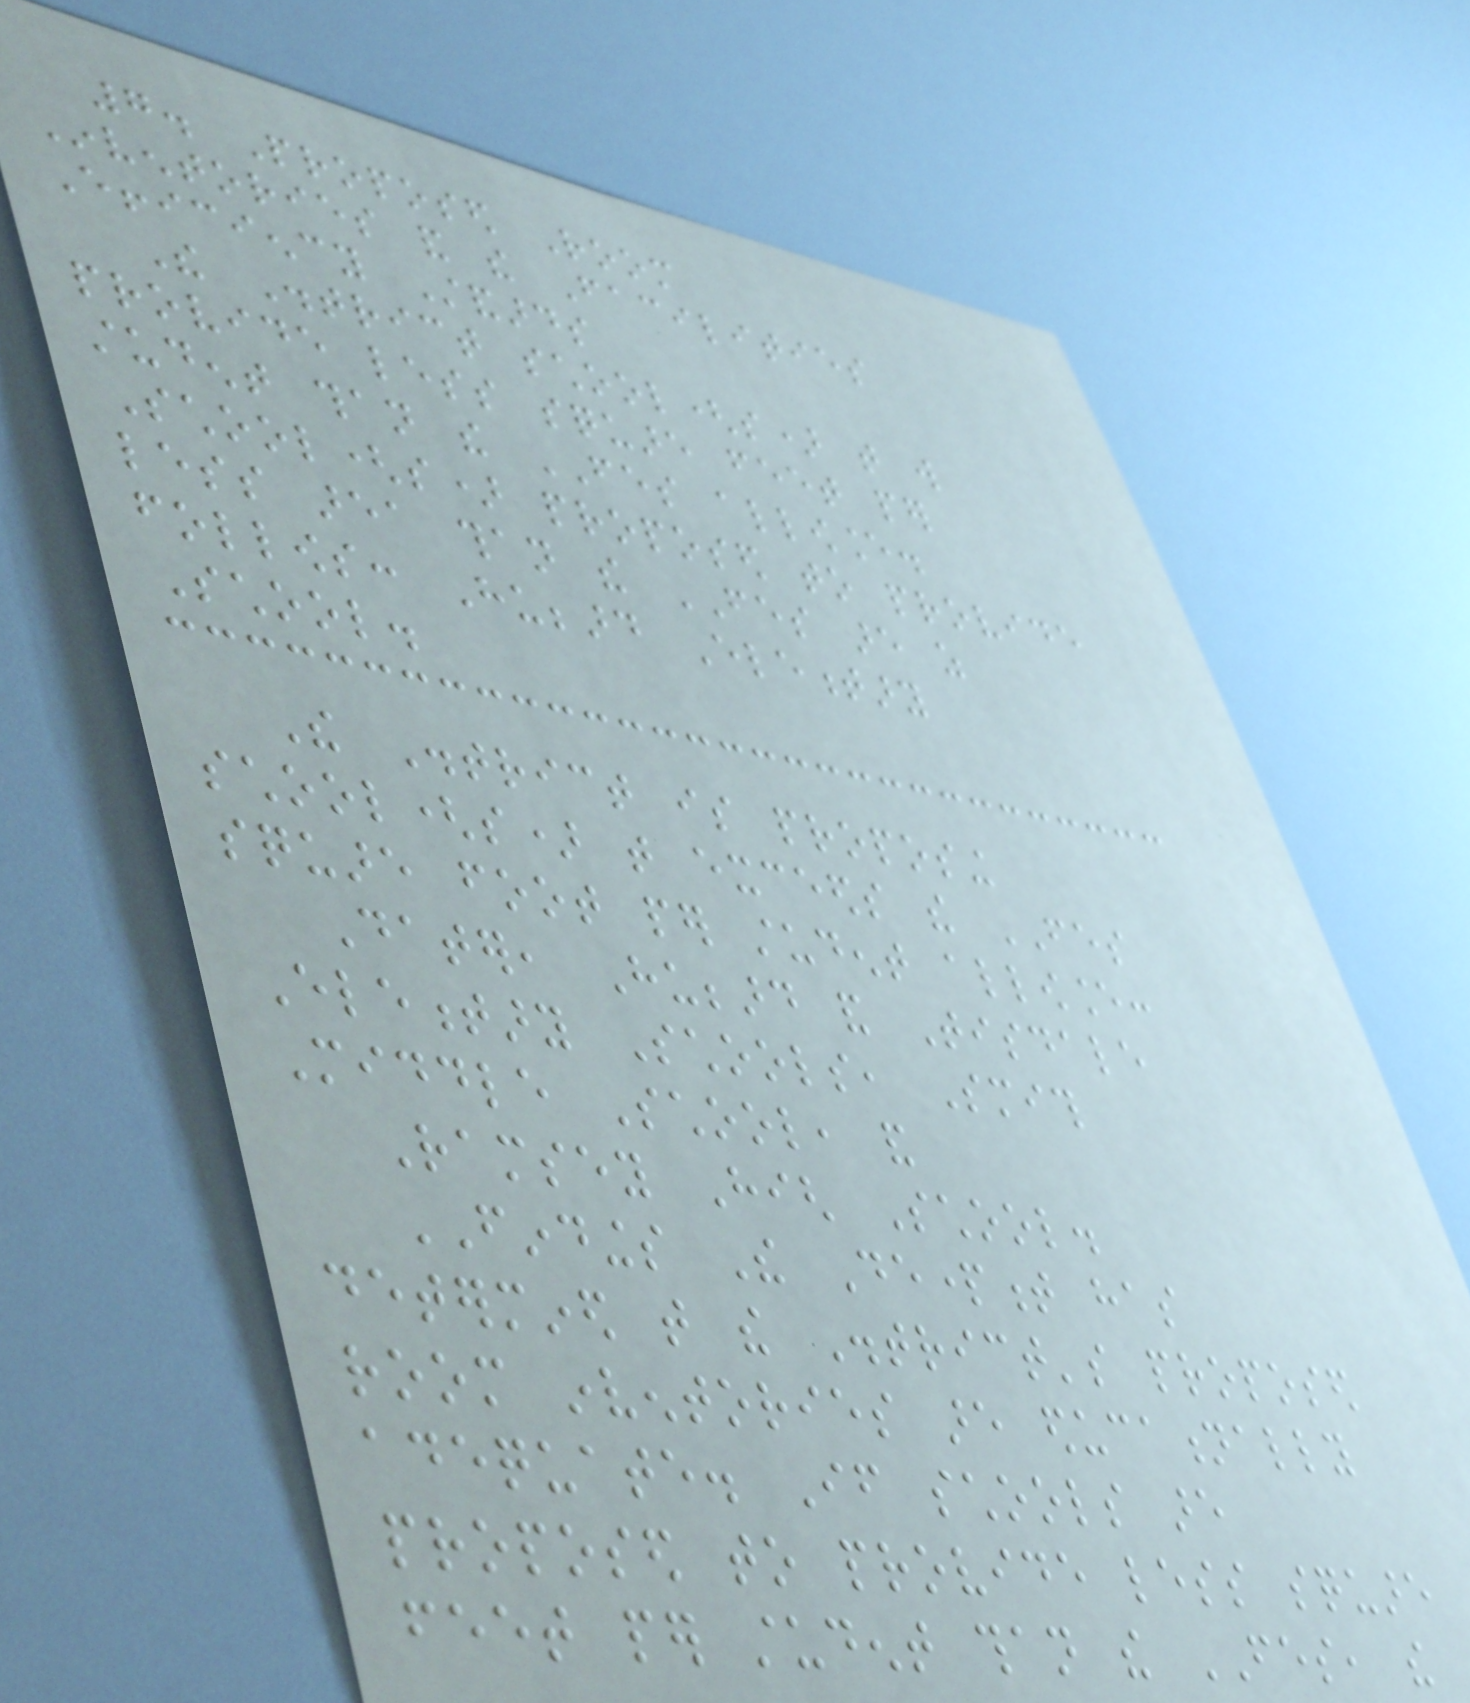7. Proposed Room
Inventories and the Facilities
Efficiency Standards
The District school(s) that will
provide less square feet per
student than the FES allowance.
School(s) proposed to provide
less area than the FES are as
follows: Hubbard Elementary
School.
The District is proposing
school(s) that exceeds the FES
square foot per student allowance:
Dater, Hubbard and Tisdale
Elementary Schools, Smith
Middle School, and
Ramsey High School.
FINDINGS The Department has
determined that the District's proposed
room inventories are educationally
adequate. If schools are
proposed to provide less square
feet per student than the FES, the
